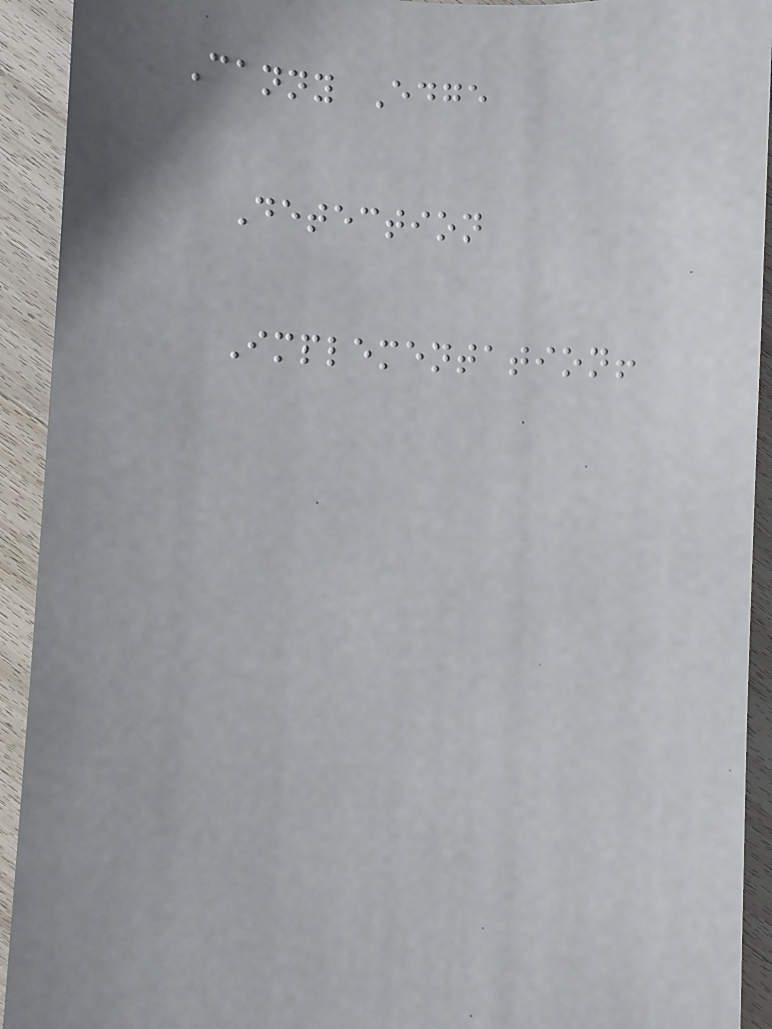Canny Edge
Detection
Implementation!
